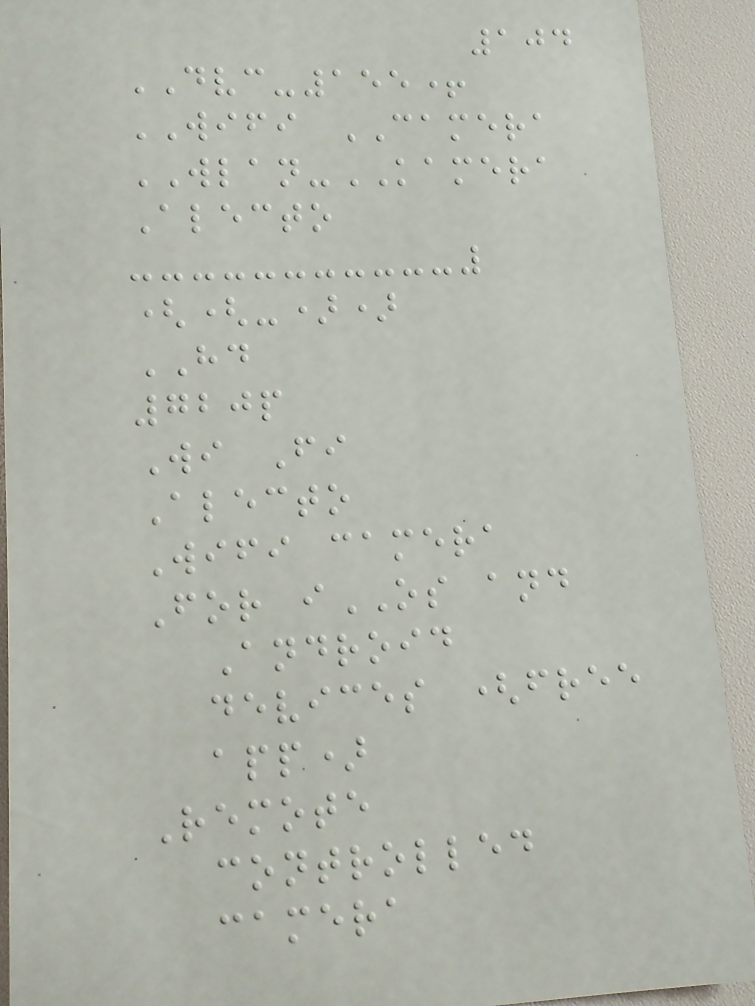104
DVC-155+
WIFI CAMERA
WLAN-KAMERA
Alecto
((-))
HD
720p
Wi Fi
Alecto
Wifi camera
For iOS and
Android
devices (free
app)
Remote
controlled
camera
